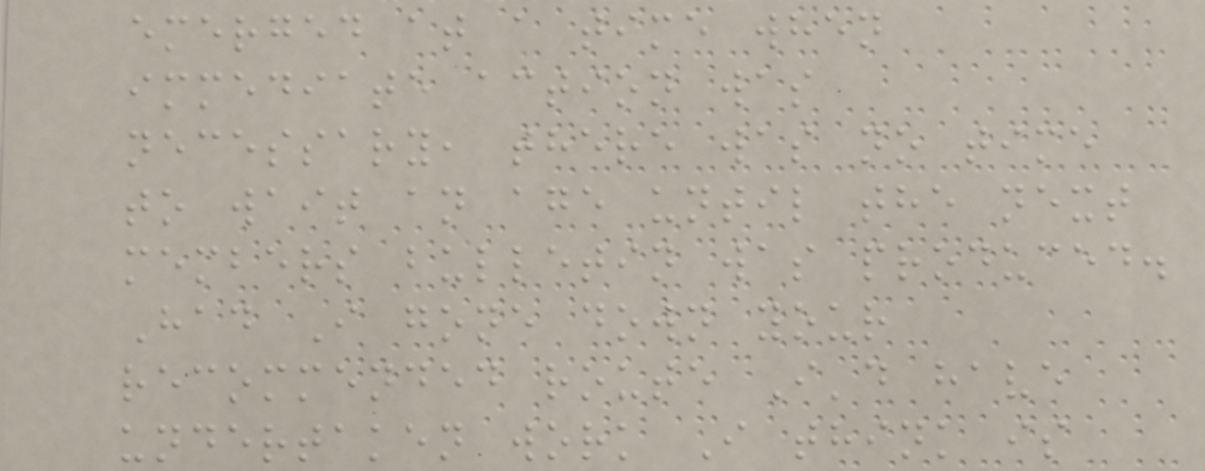emerged at a time when
immediate action was
necessary, there was no time
to wait an age until the next
members bulletin was produced.
Had I gone down your
recommended route I'd have
undertaken work I think is
